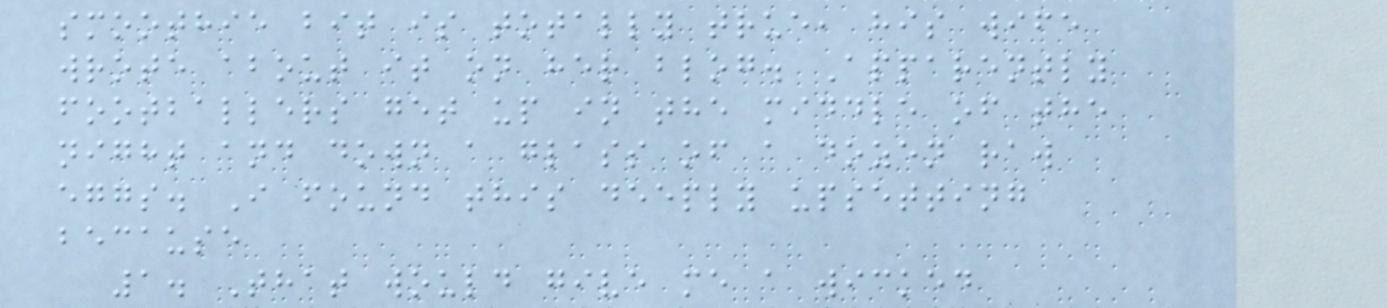smoothie bit is totally true, his wife
wrote about it on her blog. Apparently
footballers get up in the middle of the
night and down a glass of a dozen raw
eggs. I found this deeply upsetting
because
1. That would give me a wicked
